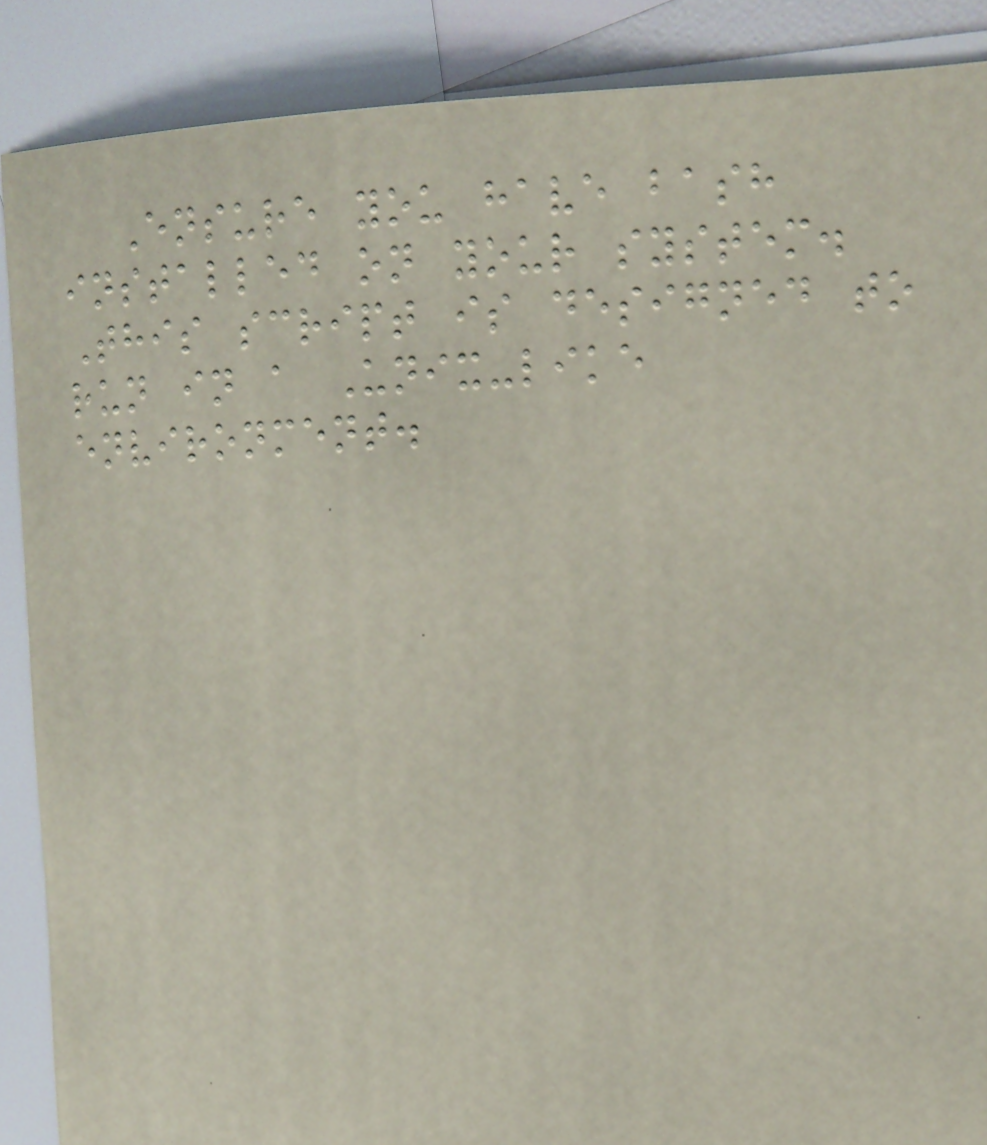Ensure you have bash
installed on your system.
This script is designed to
run in a Unix-like
environment.
